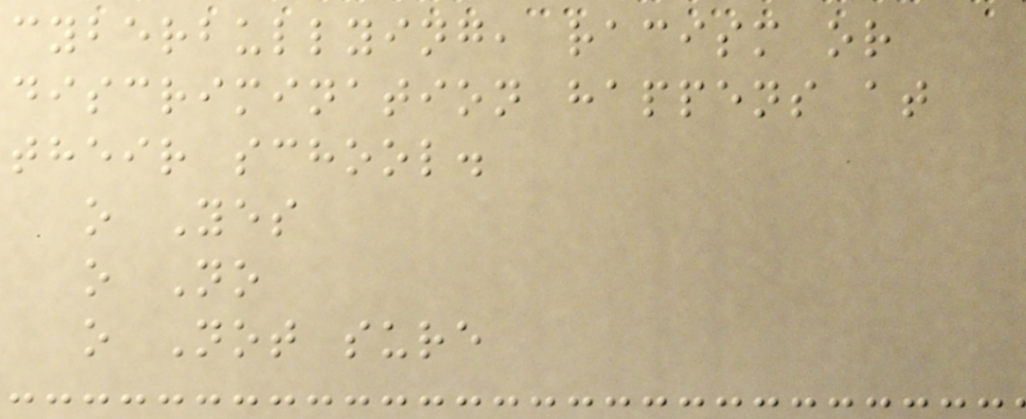cyberbullying, racism or
discrimination happens at
their school.
o Yes
o No
o Not sure
